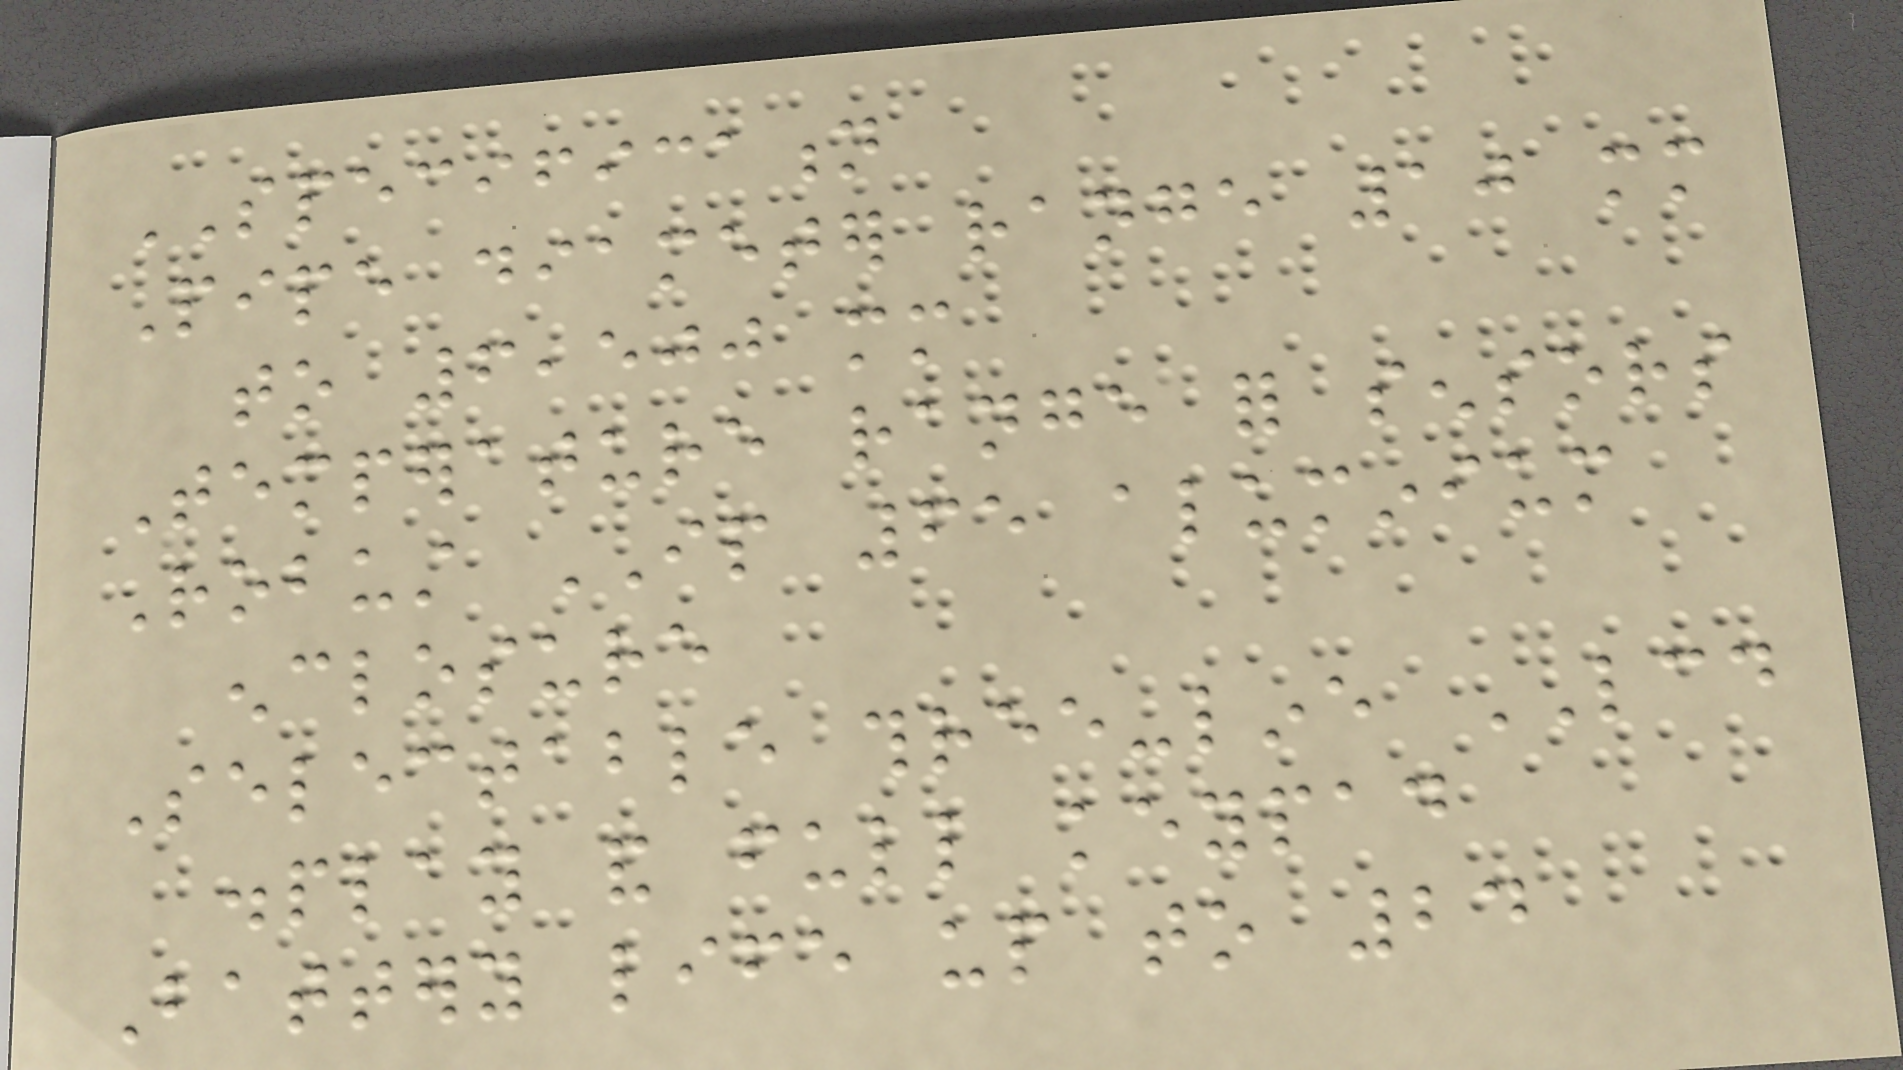SPECIFICATION
Pipe diameter range 10 mm
to 6,500 mm
Temperature range for sensors
Robust IP 65 aluminium
enclosure
Selectable three-line LCD
display and full keypad
Battery life up to 24
